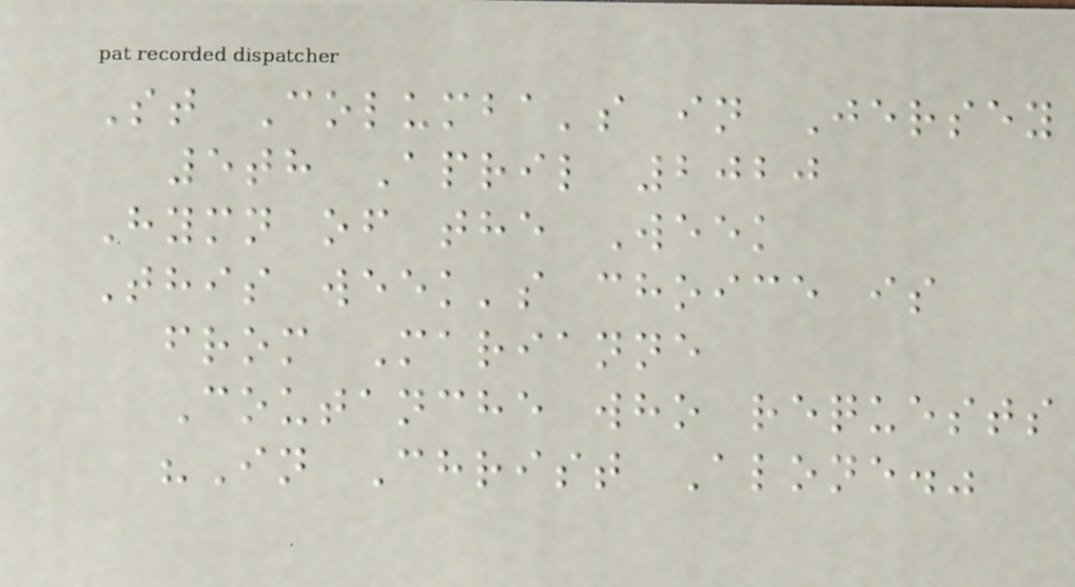St Columba's in Jersey
5th April 2020
Hymn of the Week
This week's choice is
from Marianne
Coutanche who requests
"In Christ Alone."
